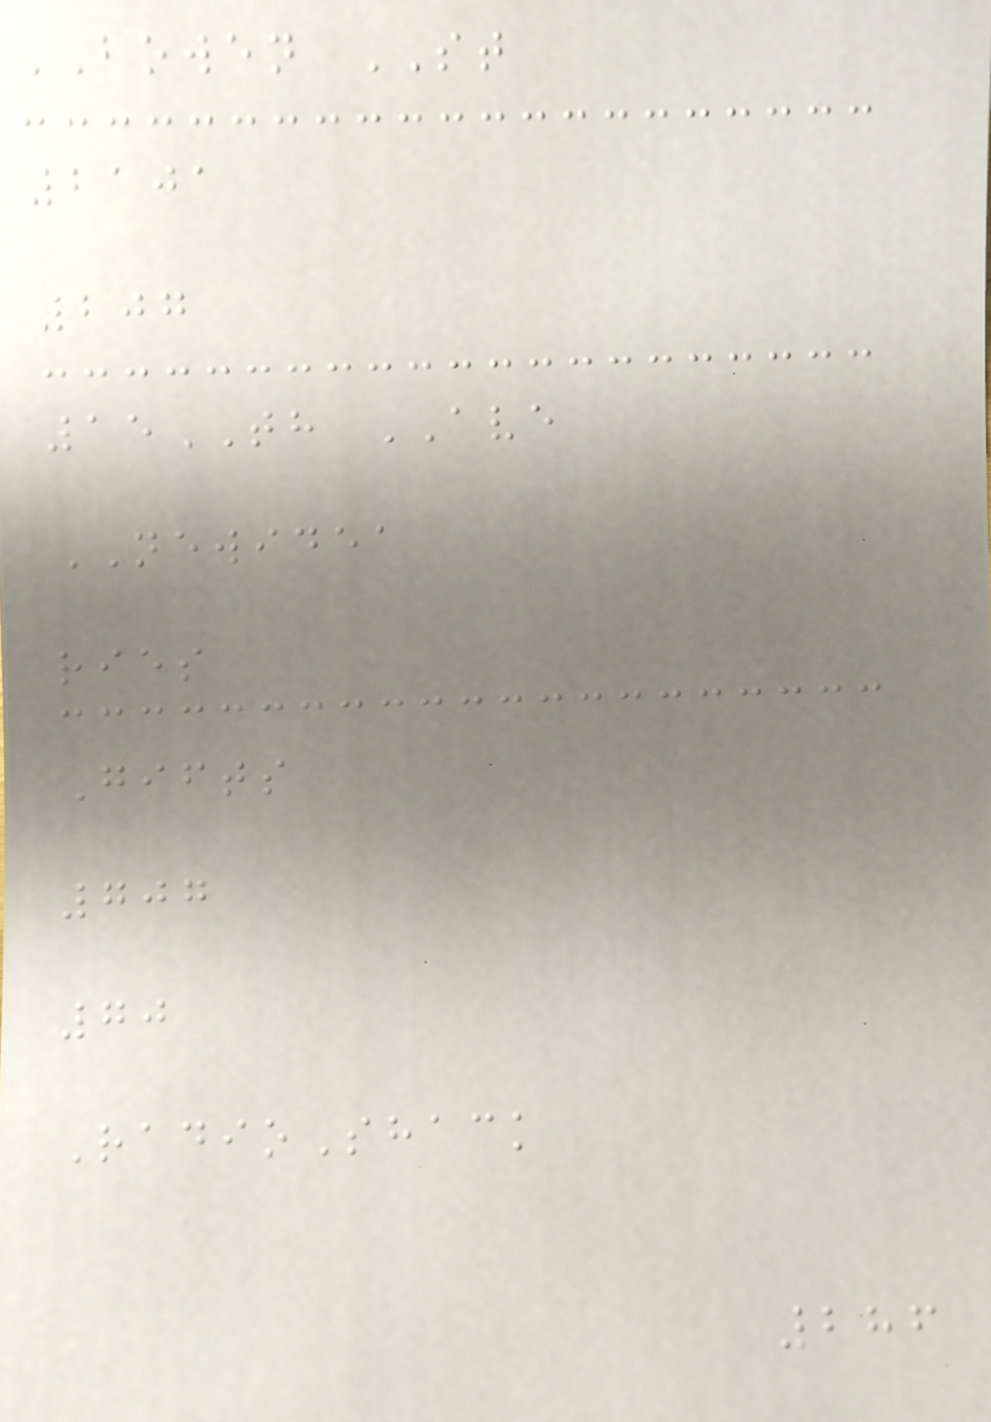BOWEN ST
2101
207
15TH AVE
NEWIDEA
ries
Gifts
707
70
RadioShack
286
